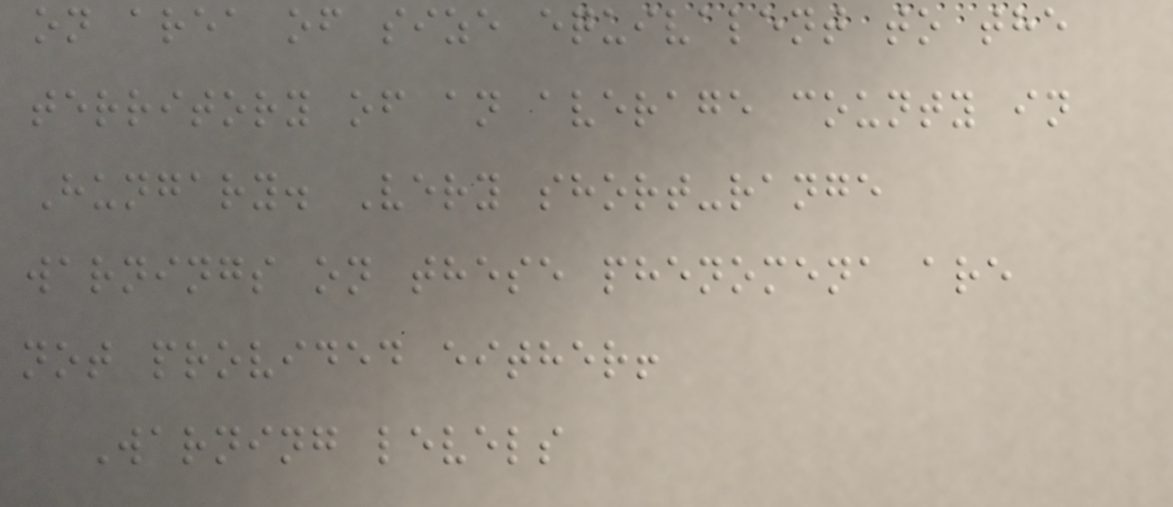on area of size equivalent to the
territory of an average county in
Hungary. Very short-range
warnings on these phenomena are
not provided either!
Warning levels
